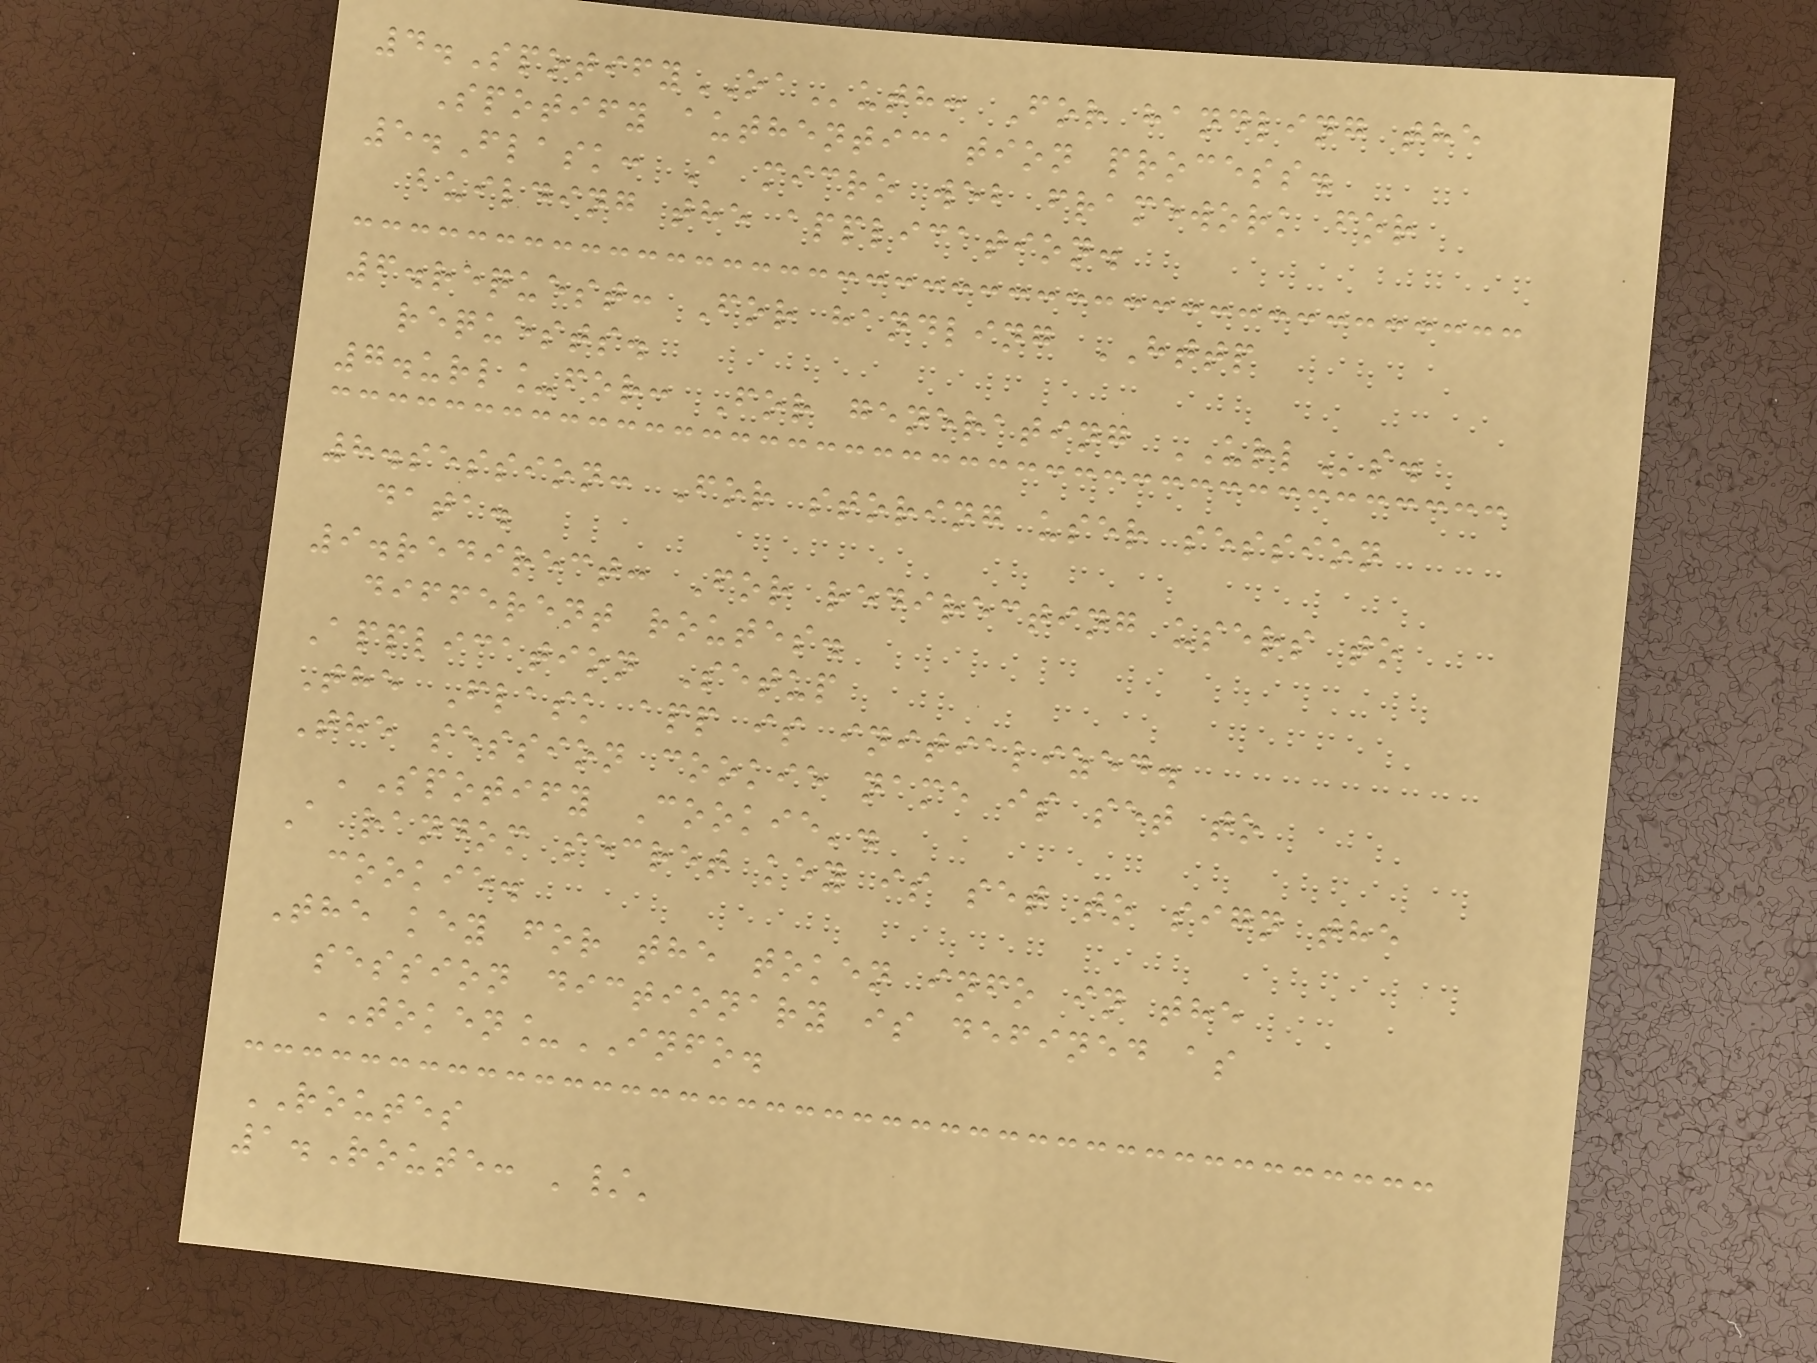4.SpotifyOAuth: For handling the
Spotify authentication process.
5.Flask: A micro web framework for
building the application.
6.request: For handling HTTP
requests.
7.url_for: For generating URLs.
8.session: For storing user session
data.
9.redirect: For redirecting users to
different routes.
Application Setup
The Flask app is initialized.
The session cookie name is set to
'Spotify Cookie'.
A random secret key is set to sign the
cookie.
The key for the token info in the
session dictionary is defined as
TOKEN_INFO.
ROUTES
1.Route: '/'
